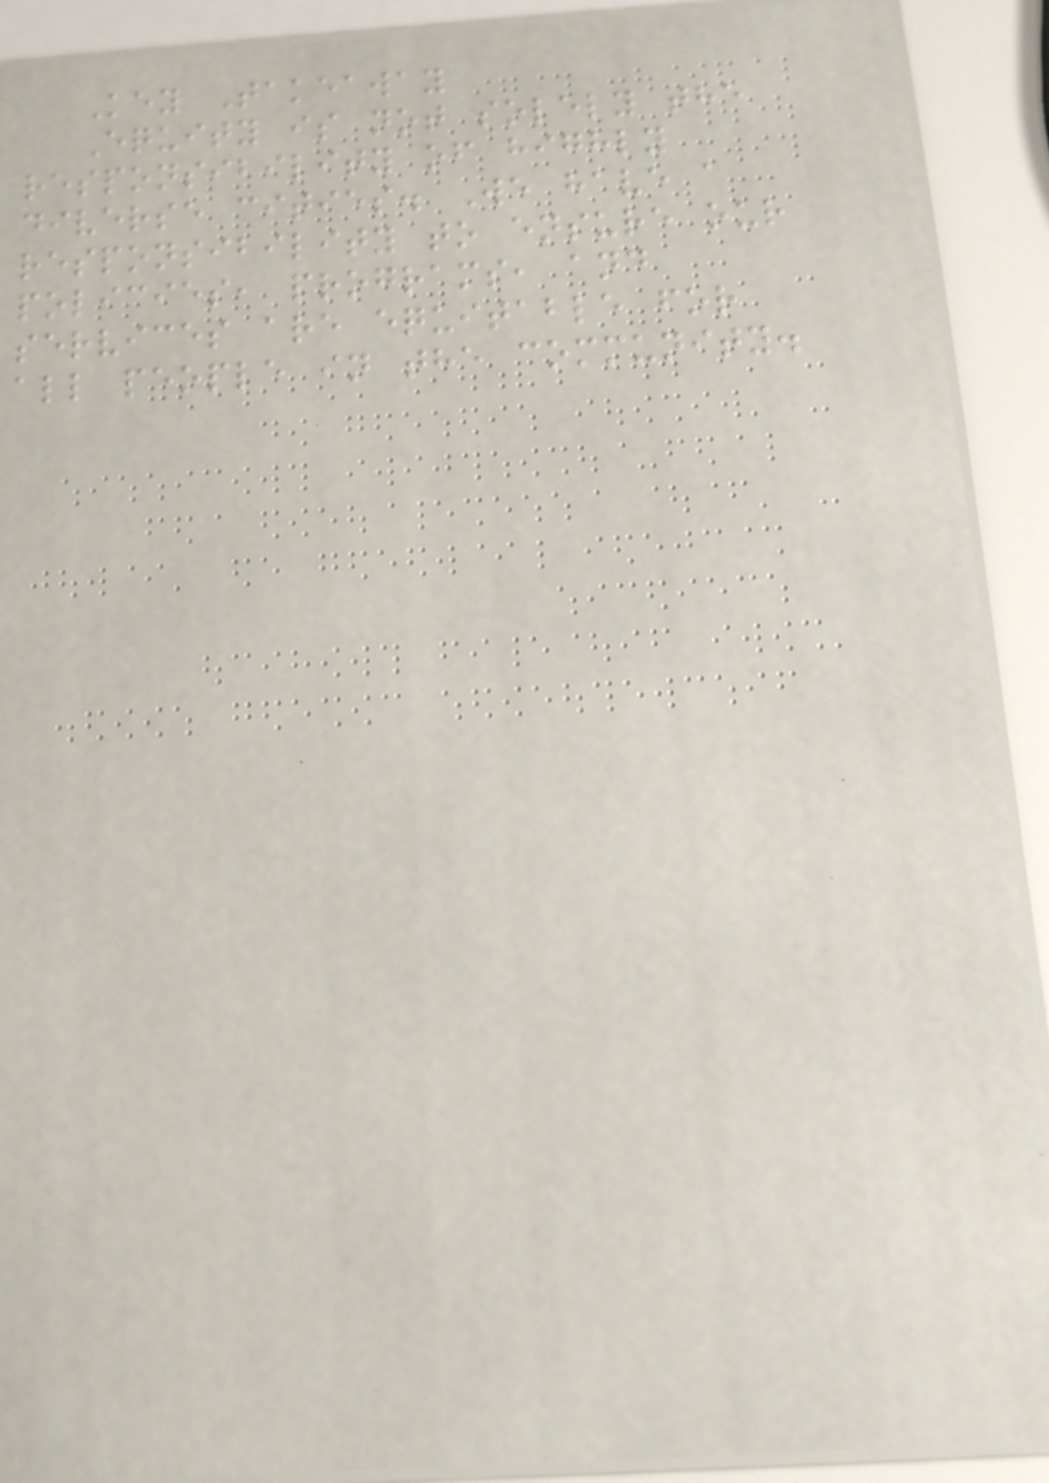Key Takeaway
Equity is not solely the
responsibility of highly
diverse cities. We have a
responsibility to ensure our
policies, programs, and
services are equitable for
all people in the community.
